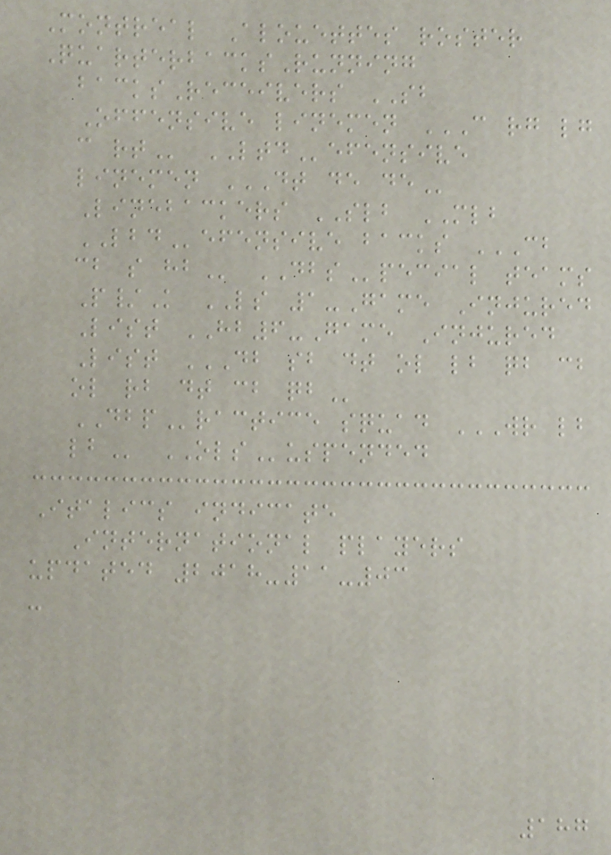Montreal Alouettes roster
QuarterbacksRunning
backsReceivers SB
Offensive linemen C RG LG
C RT LTDefensive
linemen DT DE DE
Linebackers SLB MLB
LBDefensive backs CB
CB S HB DBSpecial teams
P/K LS 1-Game Injured
List HB6-Game Injured
List DB SB DT OL LB QB CB
OL RB DT CB QB
DBPractice squad WR LB
LB OLSuspended
Italics indicate
International players
updated 2018-11-03
-
187
